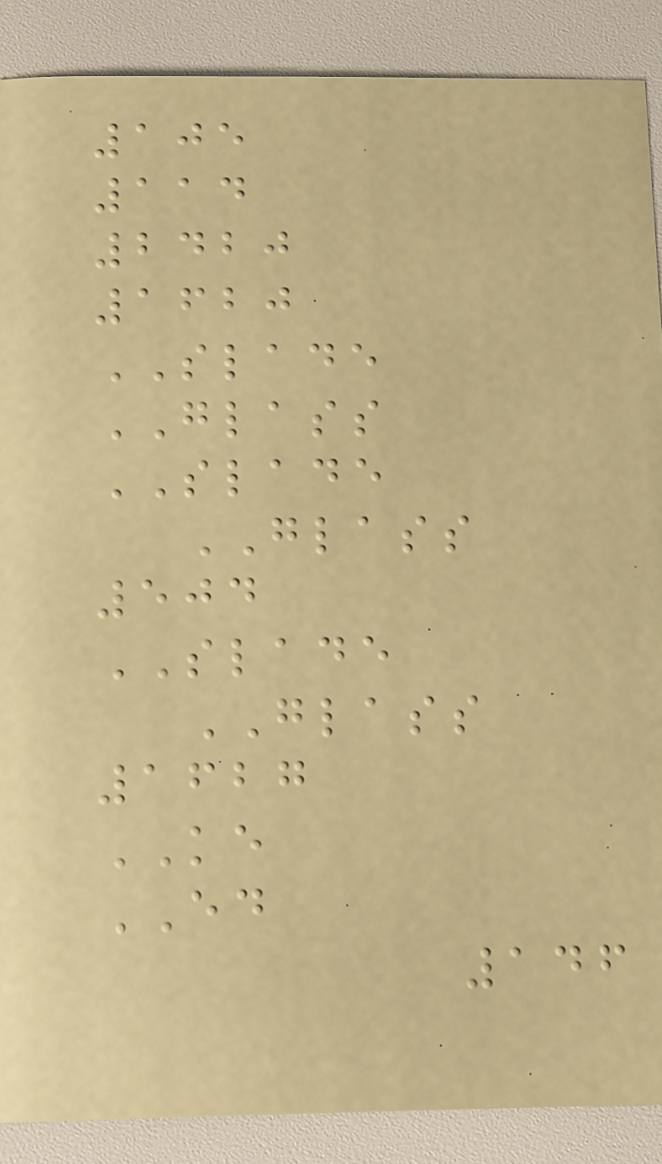105
114
2420
1620
SLADE
GLASS
SLADE
GLASS
504
SLADE
GLASS
1627
KE
ED
146
